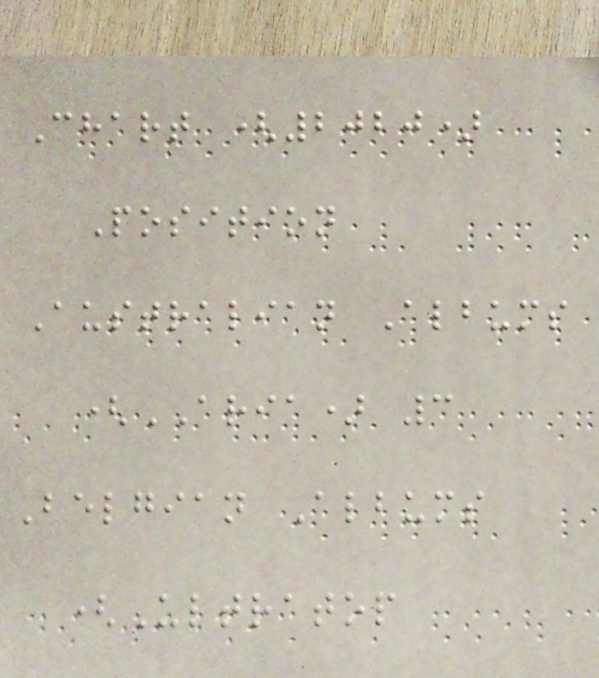Chart (2020)
Position
Australian Albums
(ARIA) 3
Belgian Albums
(Ultratop
